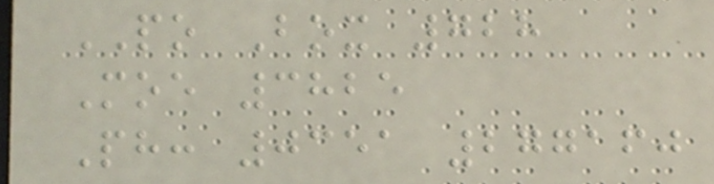PO Box 728
Moe 3825
Ph: 0351 277160
